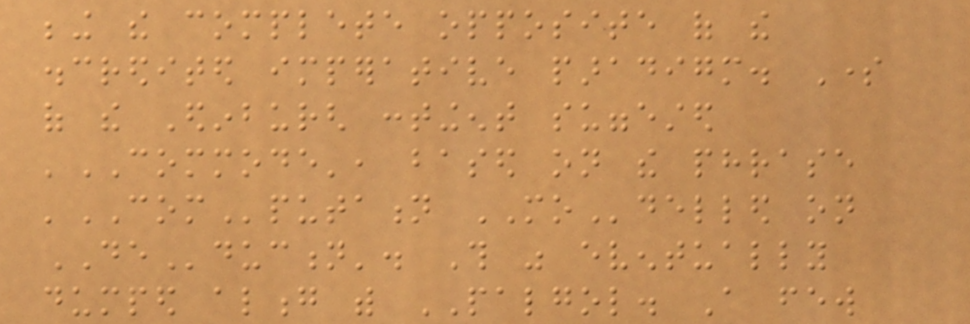being the complete opposite of the
discredited imperative paradigm. Some
of the Edinburgh contingent suggested
'COMMODE', based on the phrase
'COMputation MOdelled on
DEduction'. This was eventually
dumped along with PALGOL. A few
